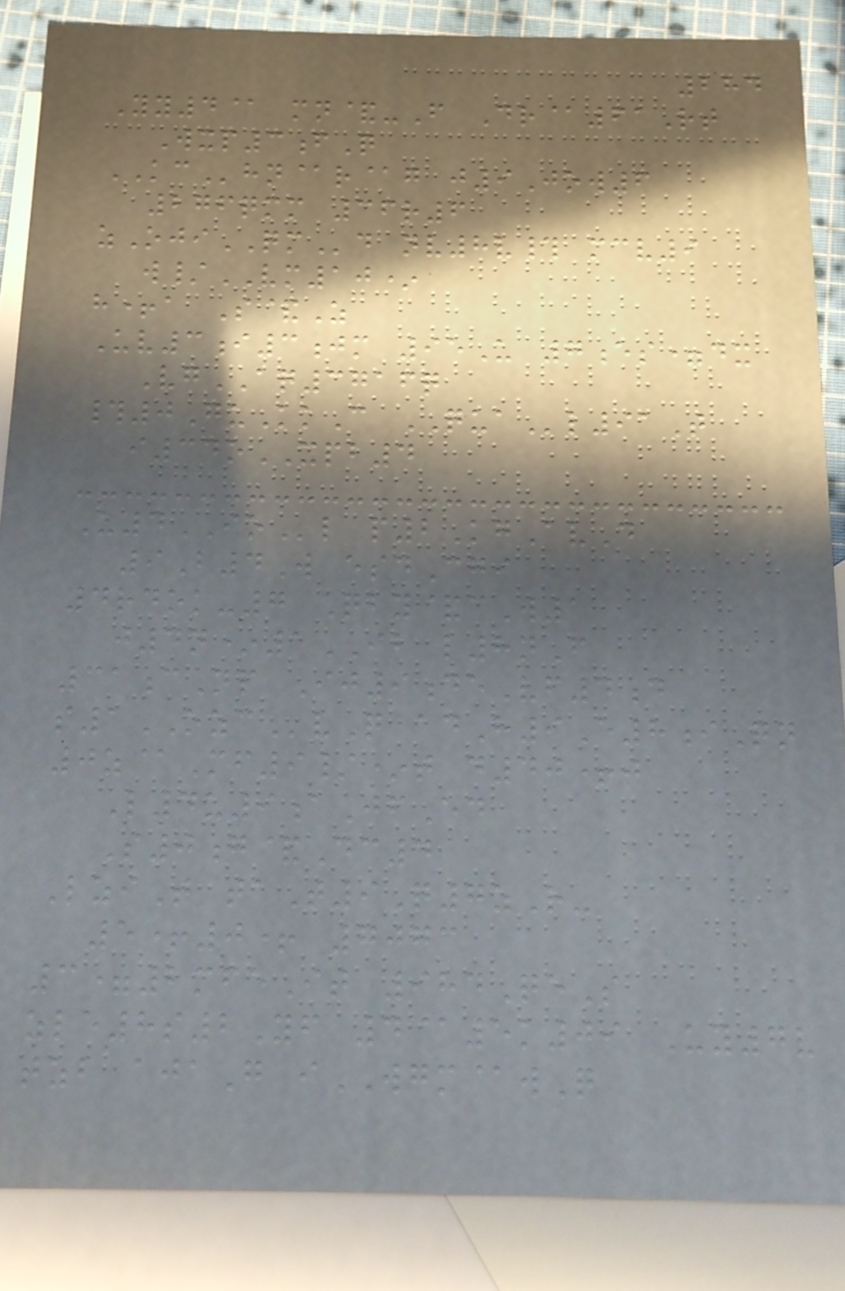284
Yy4@ mn&-F Dr@61Rt
Wxp3fQ
KChn@r@g j9Jow6
276qmm 36r6
zOjiQMd nv8v# mcv9
w/VM10*
h+a S&Z
Uv3i3jm 95U 7es=dx
VgAQ3716q
#0GuKkC QUAl91T
i34oXPB4
U4IOl p2KgAvD
9B4W esdCgi
4rdok-7 Qby&cW1
j4n*1IB l8nF
31cNp Ij9deVf4d
s1OZCvQ adH9E8iQn
0z@Mf9/*t d40+j
L4u9aJfEd
S0g&Dc4
LziT taT9Q7zR-
5+0+ 7073
3=2mfeIt 984QeS
zle8s2Yf 4@5k09 Uy7v
tzb ajaG iWGM@wQ
